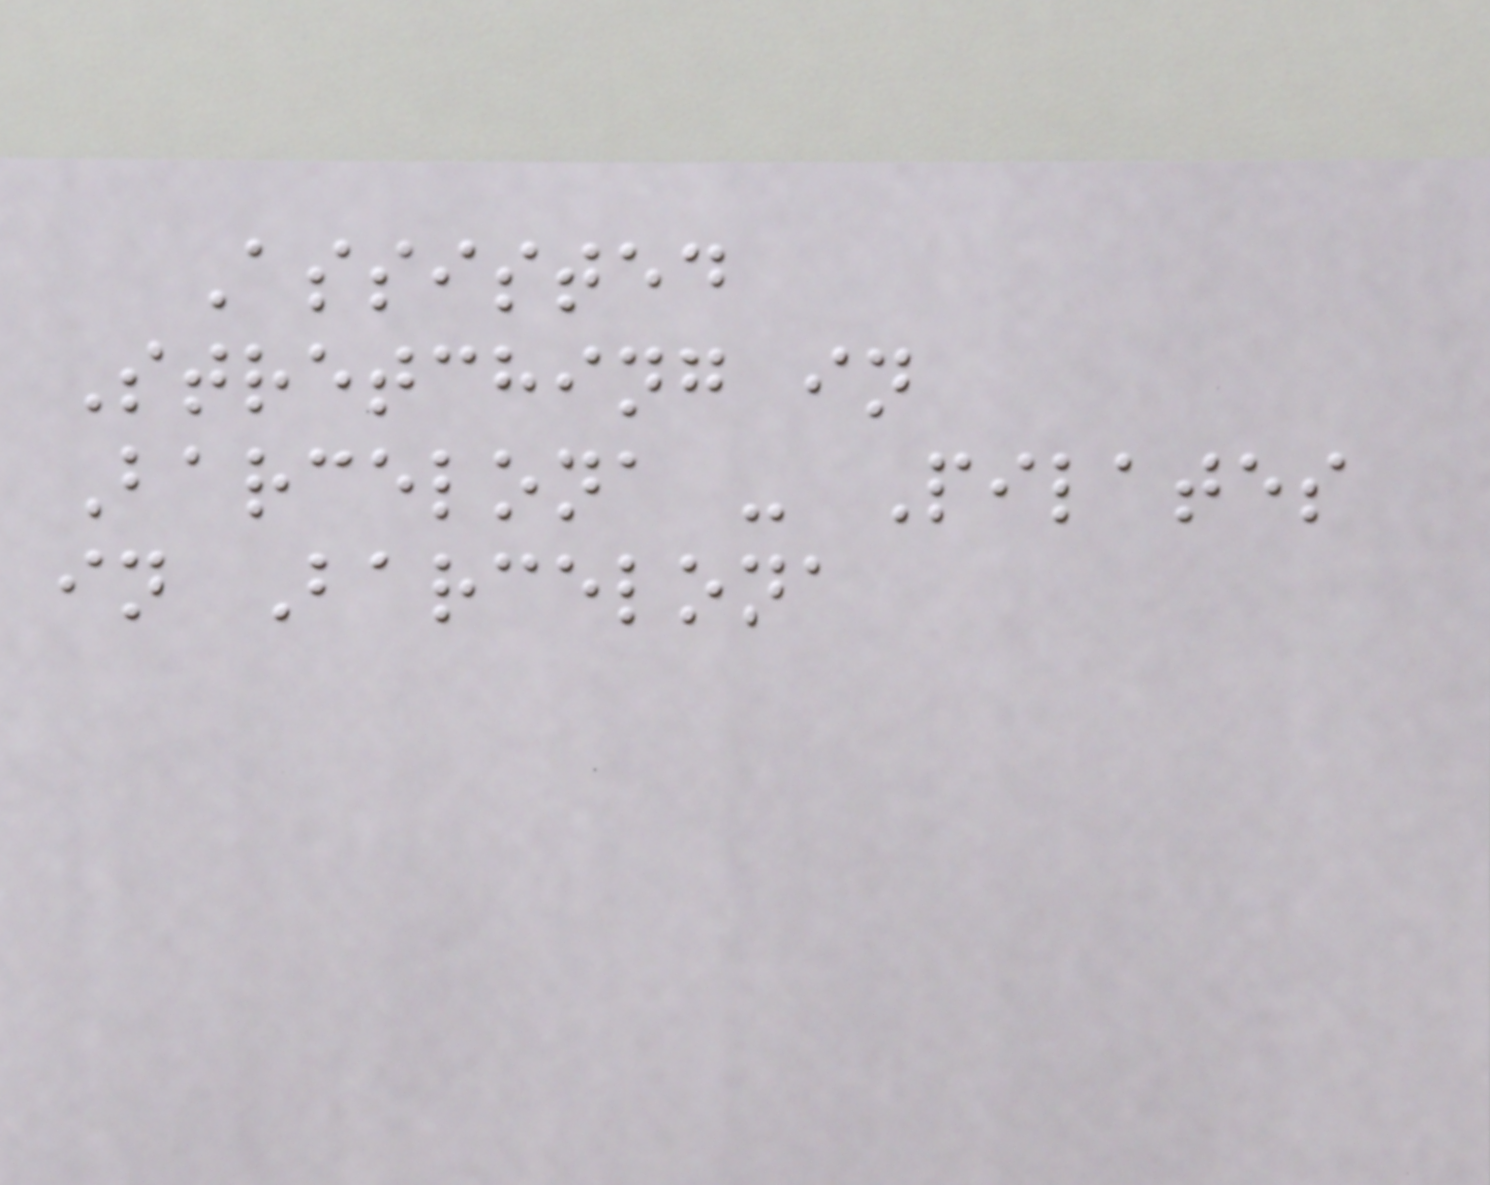Assisted
Stretching in
Barcelona - Pilates
in Barcelona
